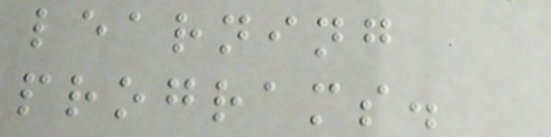learning
programs.
